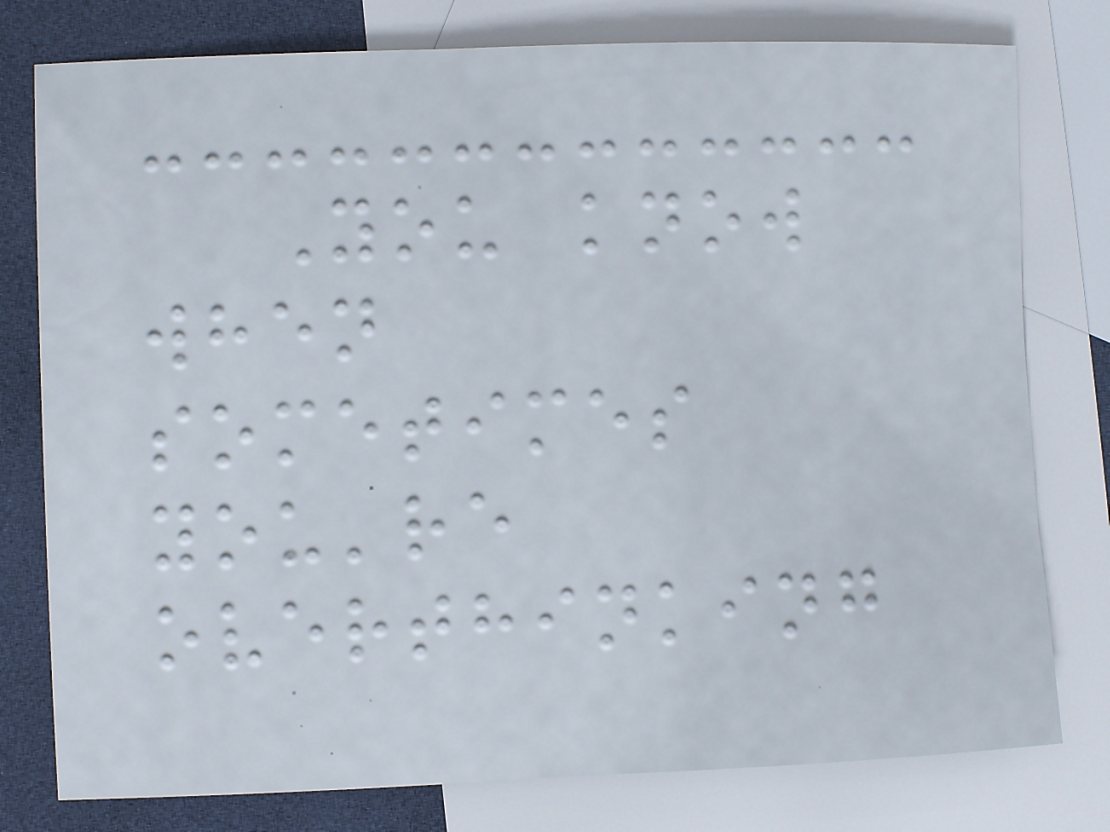You know
when
sometimes
you're
overthinking
